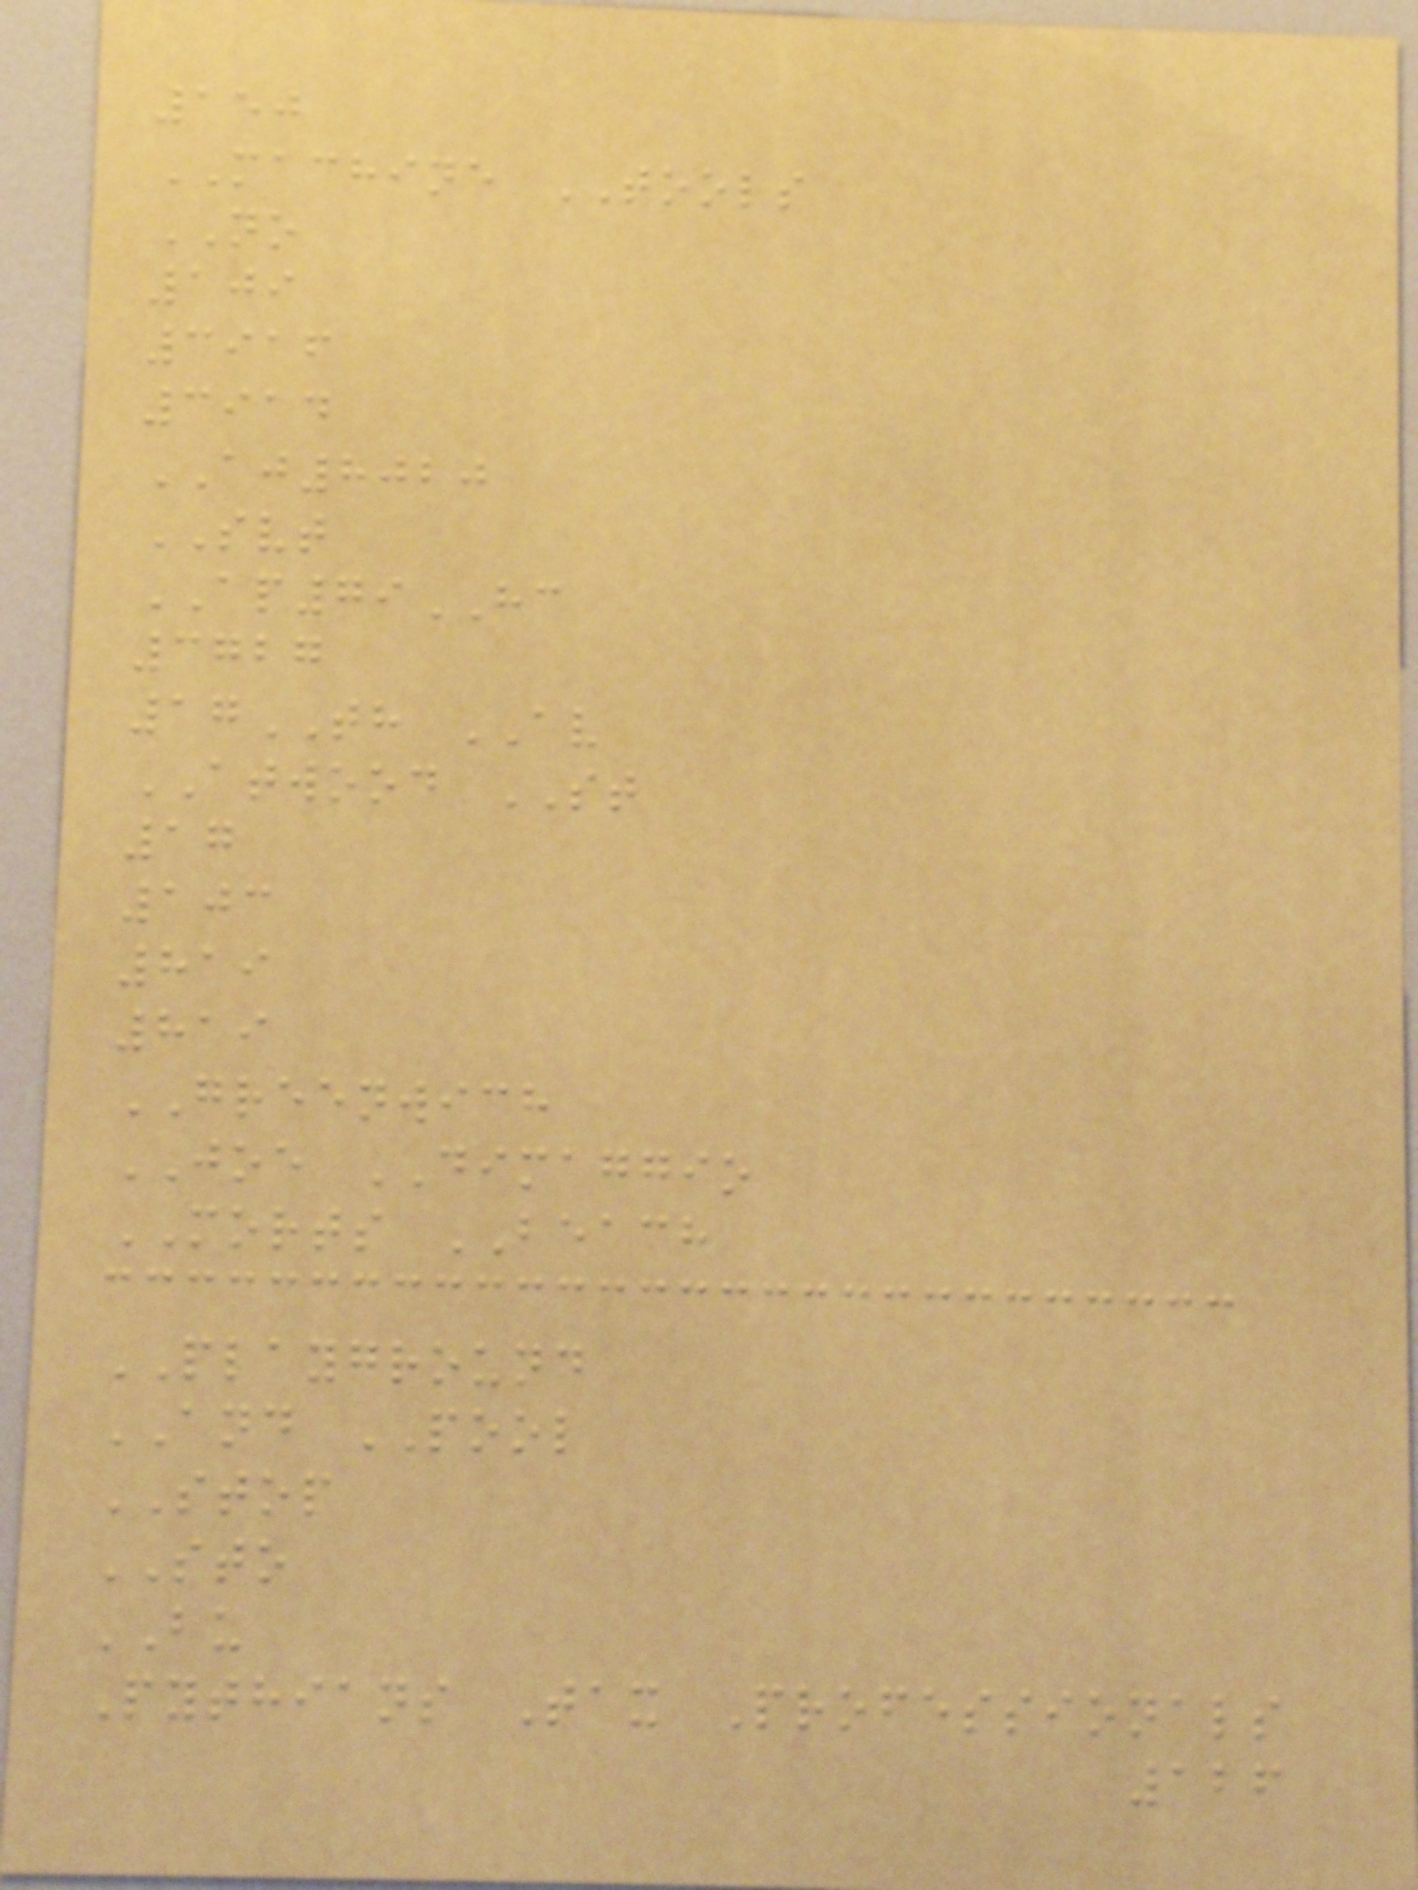150
MACHINE TOOLS
NO
109
3916
3914
AJ8020
SVT
AP79HC
3727
17TH AV
ATWOOD ST
17
103
819
819
GREENWICH
JOE DIMAGGIO
MORTS BEACH
PLAYGROUND
AND POOL
STOP
STO
BU
Pythians Tax Professionals
126
